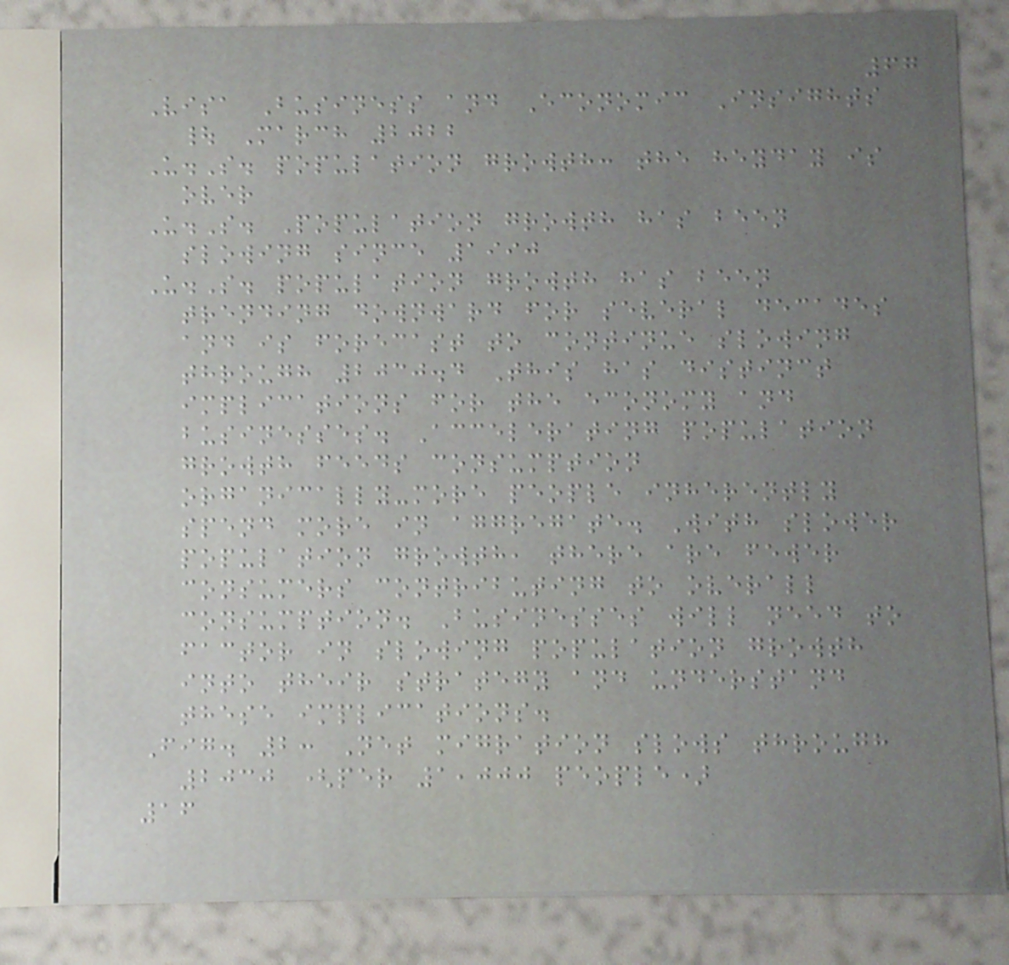67
Visa Business and Economic Insights
| March 2022
U.S. population growth: the heyday is
over
U.S. Population growth has been
slowing since 1990
U.S. population growth has been
trending downward for several decades
and is forecast to continue slowing
through 2030.4 This has distinct
implications for the economy and
businesses. Accelerating population
growth feeds consumption
organically-more people inherently
spend more in aggregate. With slower
population growth, there are fewer
consumers contributing to overall
consumption. Businesses will need to
factor in slowing population growth
into their strategy and understand
these implications.
Fig. 2: Net migration slows through
2030 (per 1,000 people)
16
